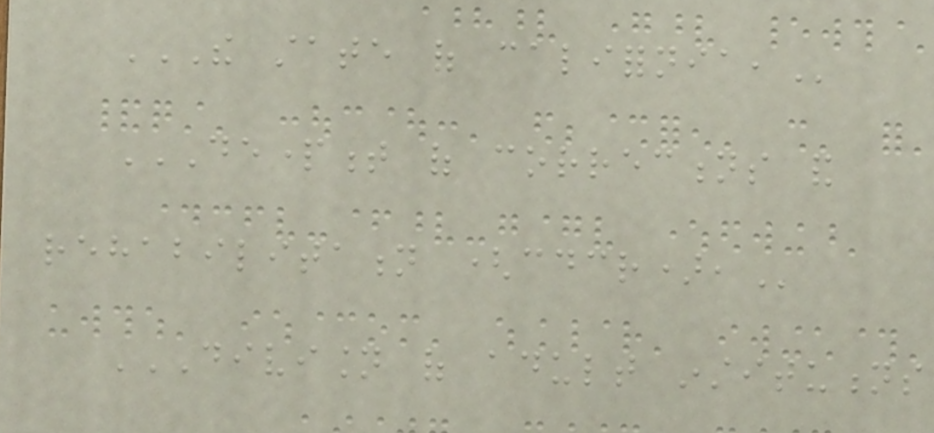THE STATE OF CALIFORNIA,
DEPARTMENT OF CORRECTIONS AND
REHABILITATION (CDCR),
DIVISION OF ADULT INSTITUTIONS
